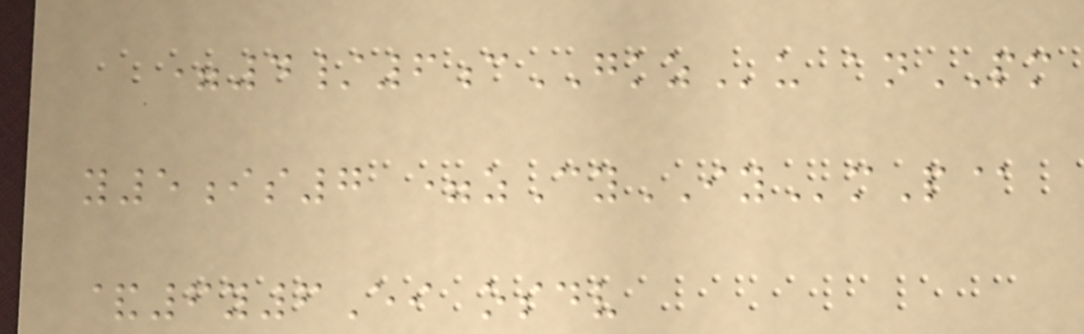=4/6cGKZu anPM
y5is7 =zCyIYmP@
&6y6Ei osdv
